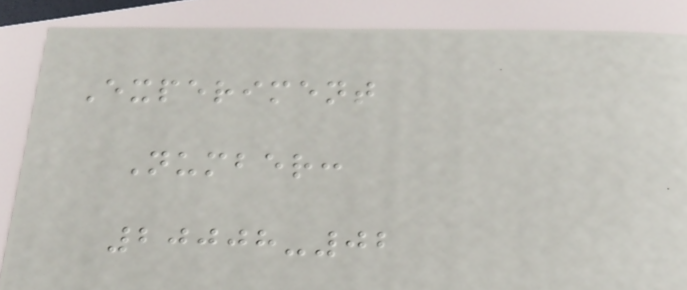Experiment
Number:
20008-02
